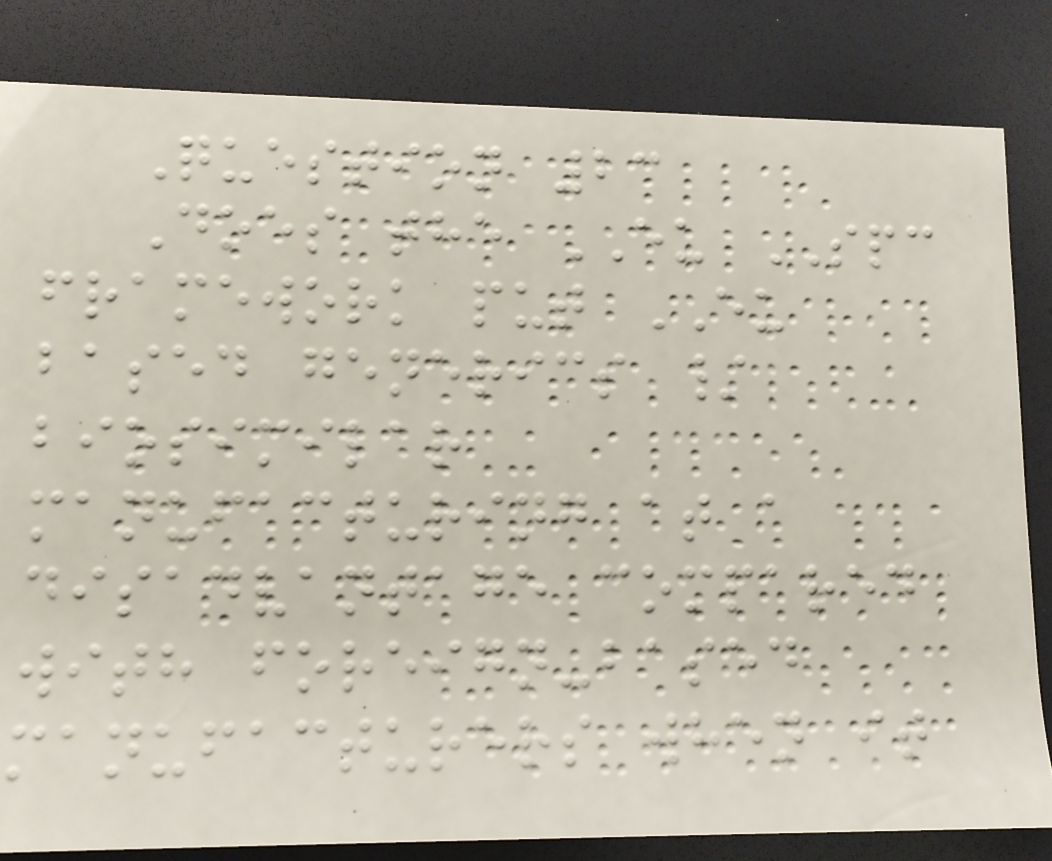Question 23
Does the EU SPC
framework put EU
based generics /
biosimilar
manufacturing at a
disadvantage compared
with foreign-based
manufacturers when it
